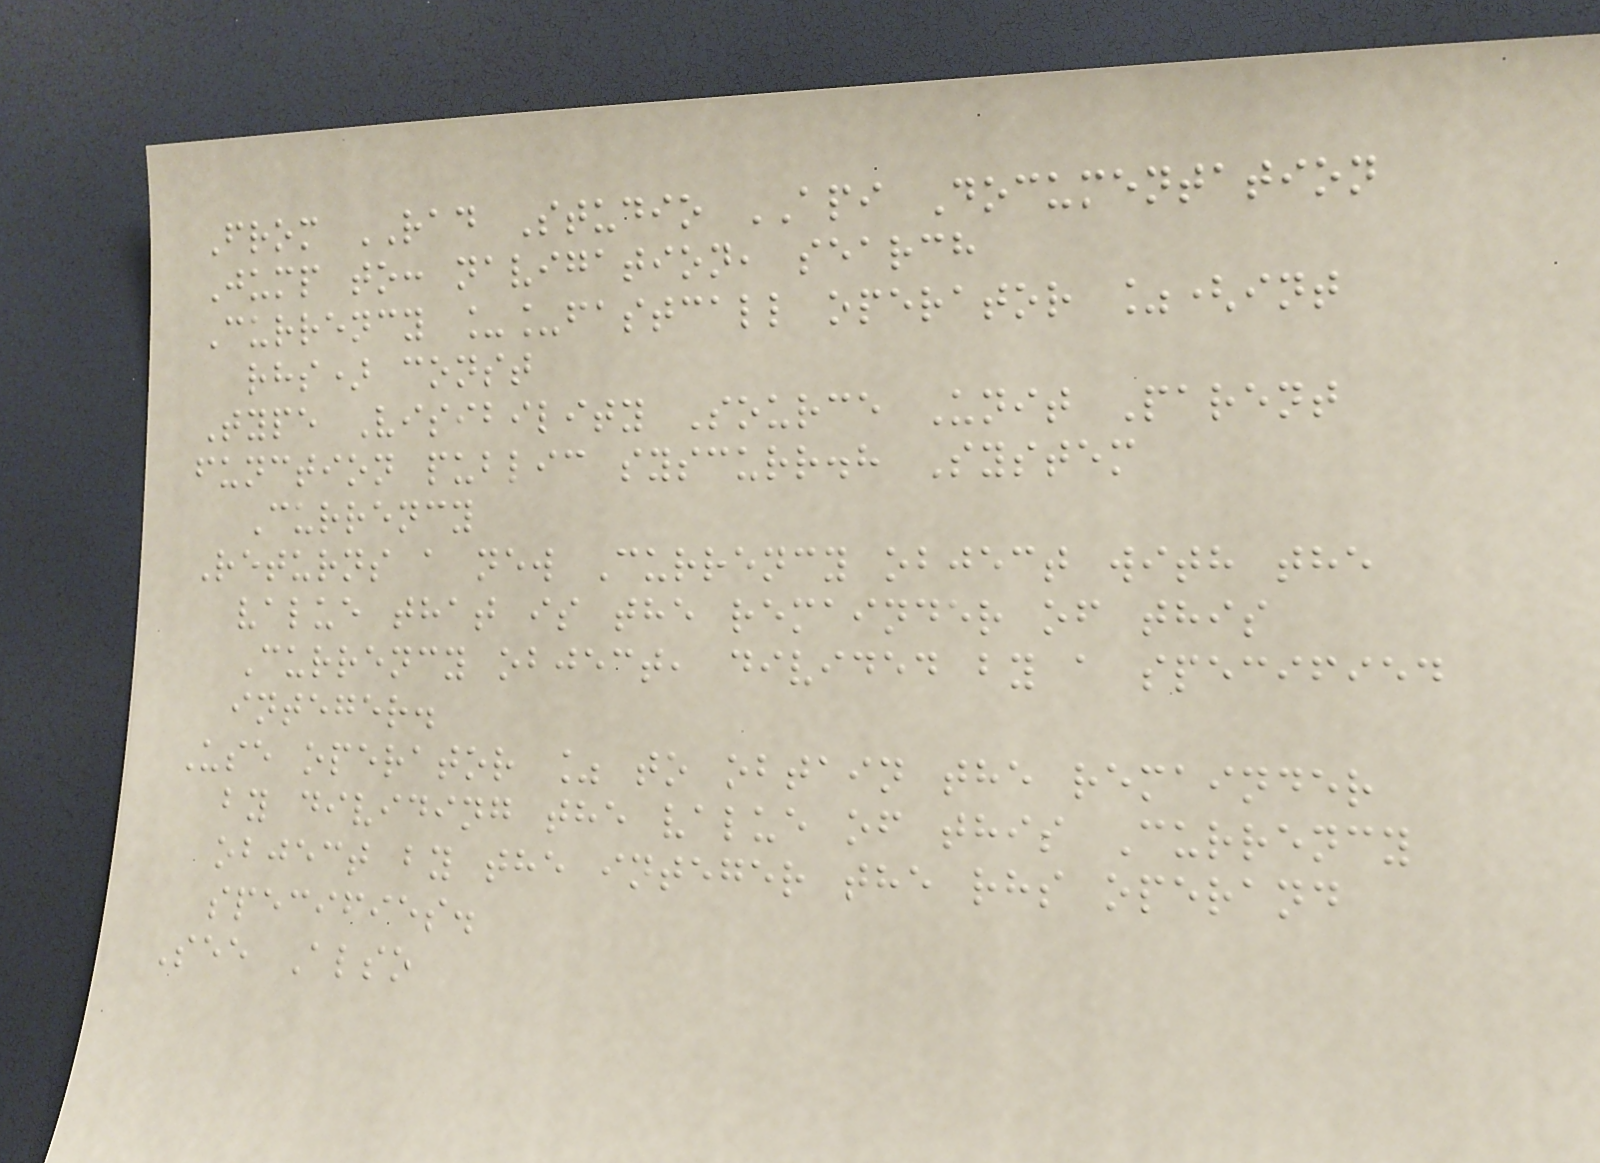From RAD Studio API Documentation
Jump to: navigation, search
Currency __fastcall operator %(int
rhs) const
Type Visibility Source Unit Parent
function public syscurr.h System
Currency
Returns a new Currency object with the
value that is the remainder of this
Currency object, divided by a specified
integer.
Use operator % to obtain the remainder
by dividing the value of this Currency
object by the integer the rhs operand
specifies.
See Also
